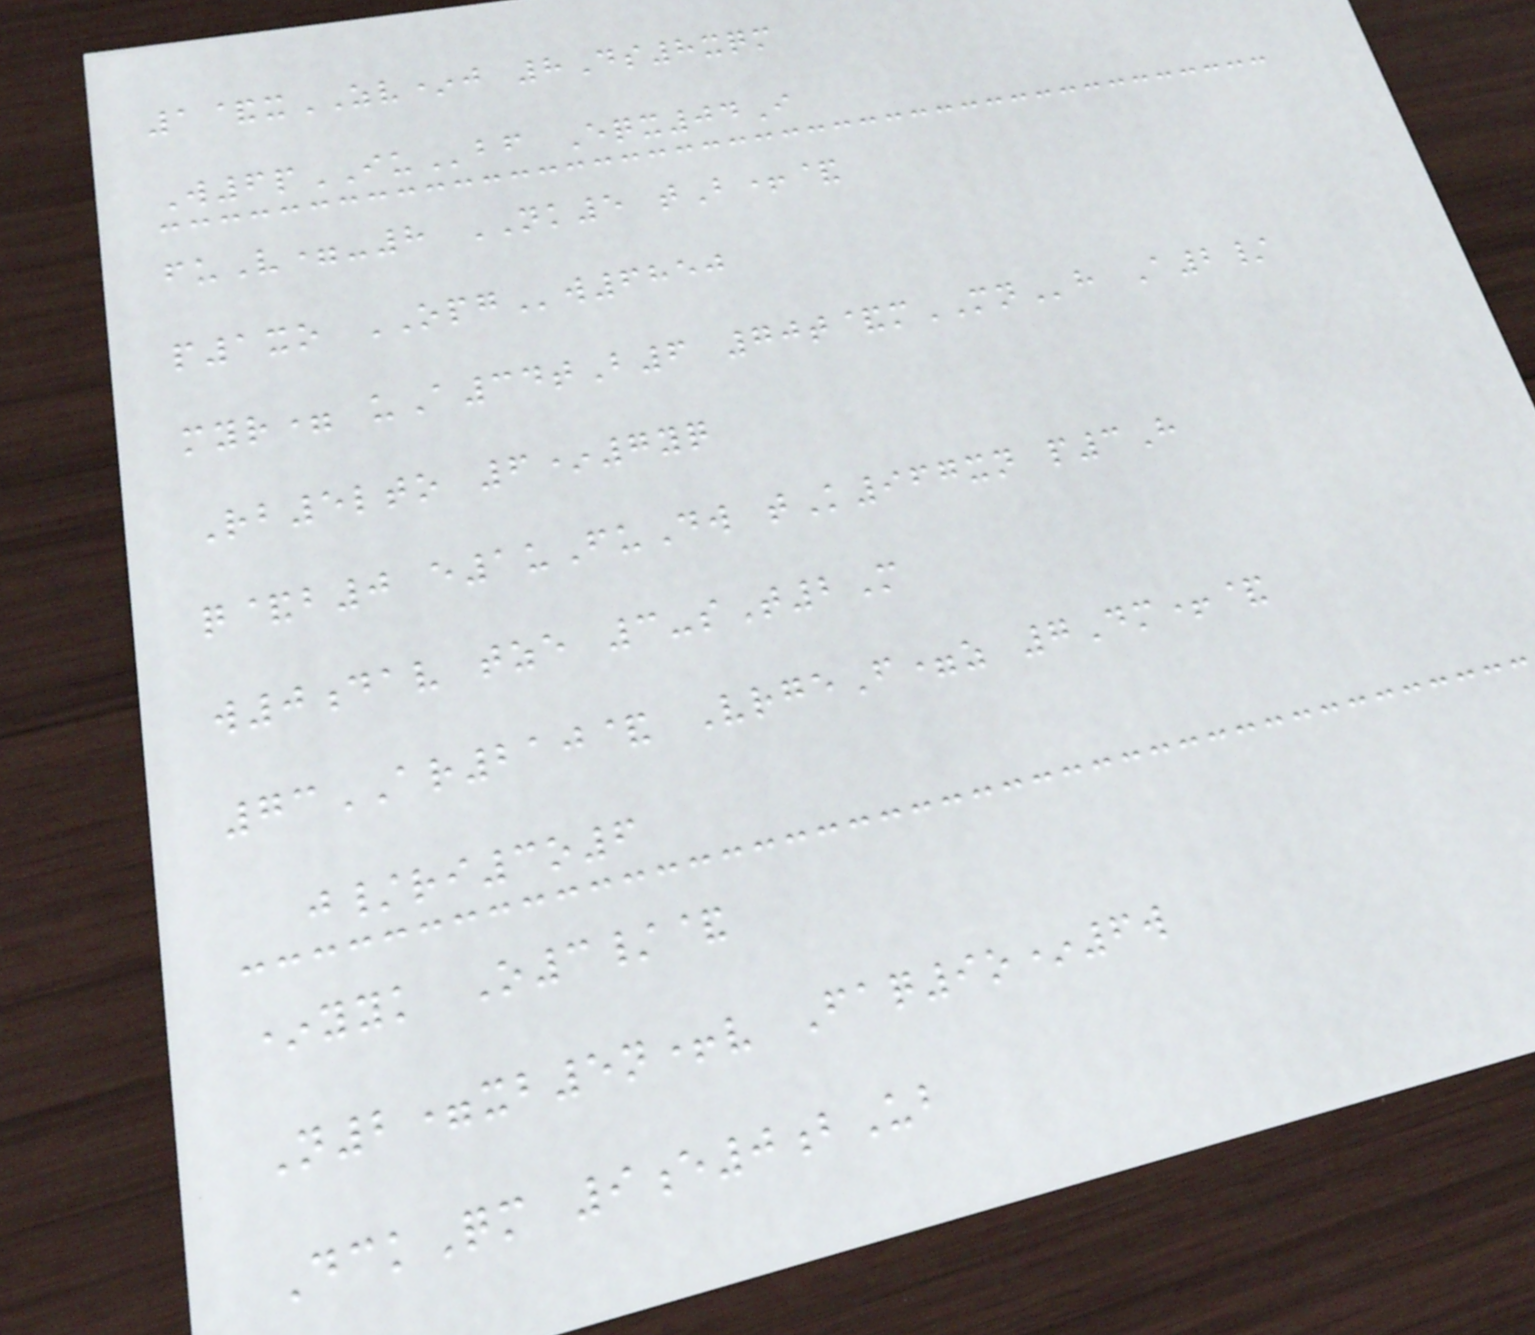1&xZV*j 8Ds8xqm
W6pIUbf Eqx04I
fuV=-8 NK5 tB+&
p1xo OPGw6850
myr= uA34tB6 70t&mMNh A2/
Rb5lto 6*7yq
q&b0 e1uFuDw tK967xn p3H
w0dav tze 3-sT2M
73AR210& VrgeF=z 7Dm+&
j/ri3o6
*yyk O3/&
N2=xb5n+v Faq9o*6w
DckQm 9e0bUb
